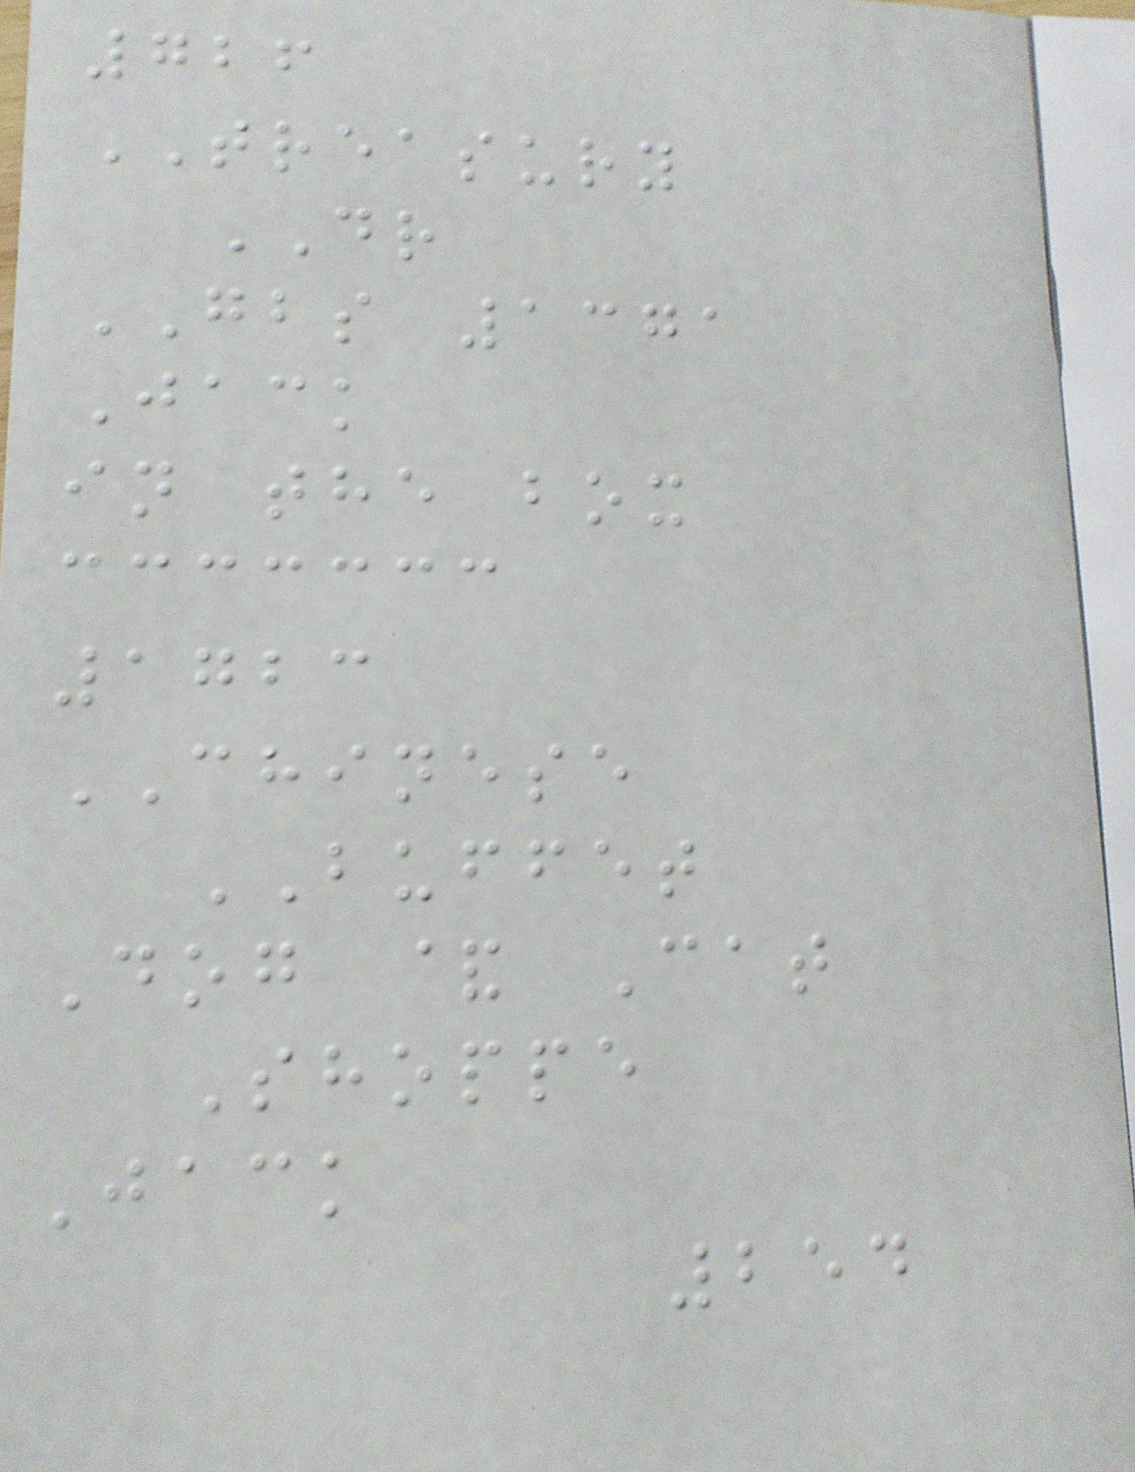726
TREASURY
DR
GBS 1371
Jack
in the box
1723
CHINESE
BUFFET
Dog & Cat
Shoppe
Jack
254
